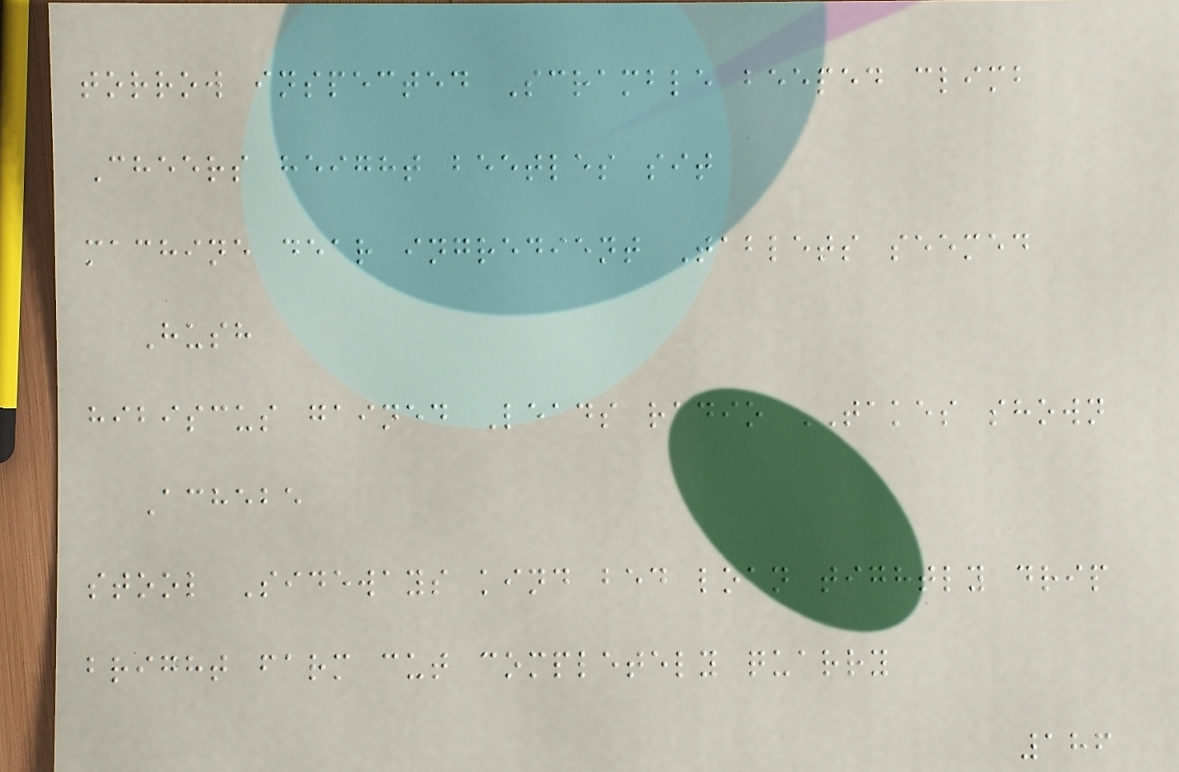torrow inspected Scramble beeped climb
Cheers height beetles sit
machine dear ingredient Tablets seemed
Hush
hibiscus gained Leads radio TAKES shown
Achebe
stool Sideways kind bed loan tightly drip
bright farm cut completely quarry
186
